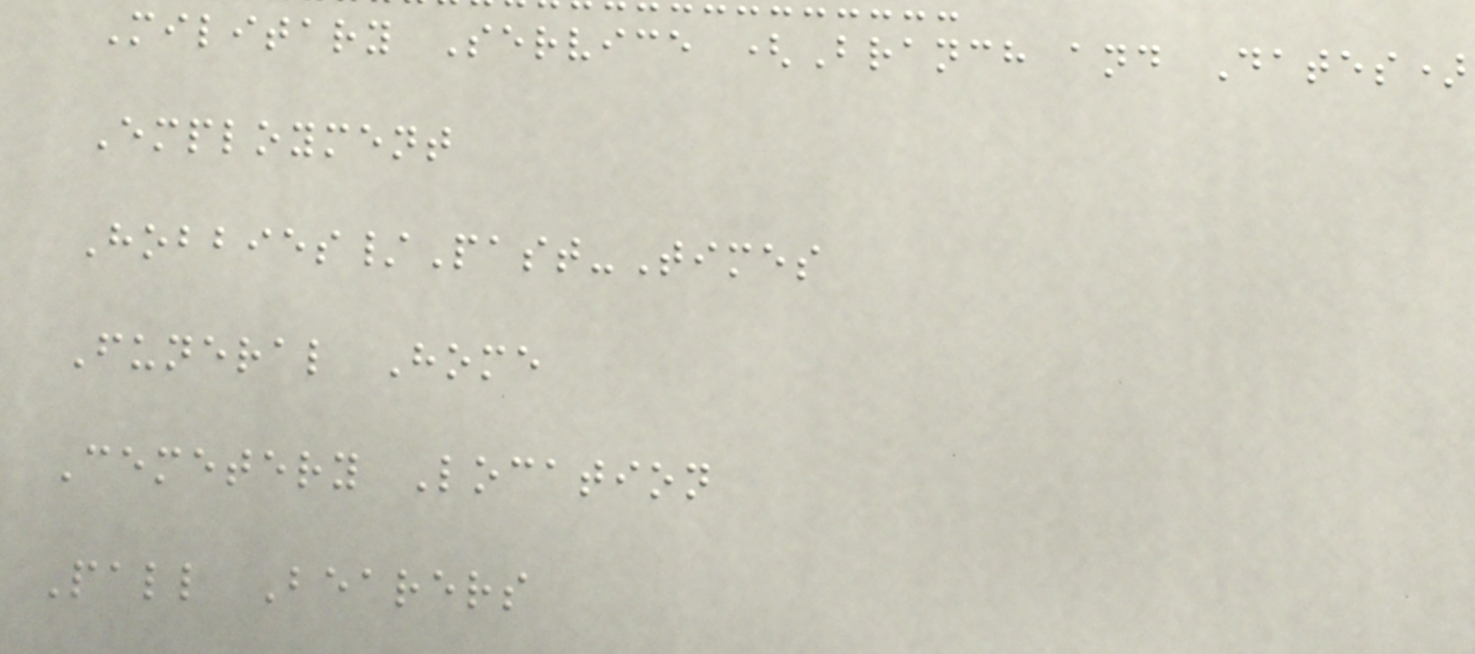Military Service (Branch and Dates)
Employment
Hobbies/Past-Times
Funeral Home
Cemetery Location
Pall Bearers
